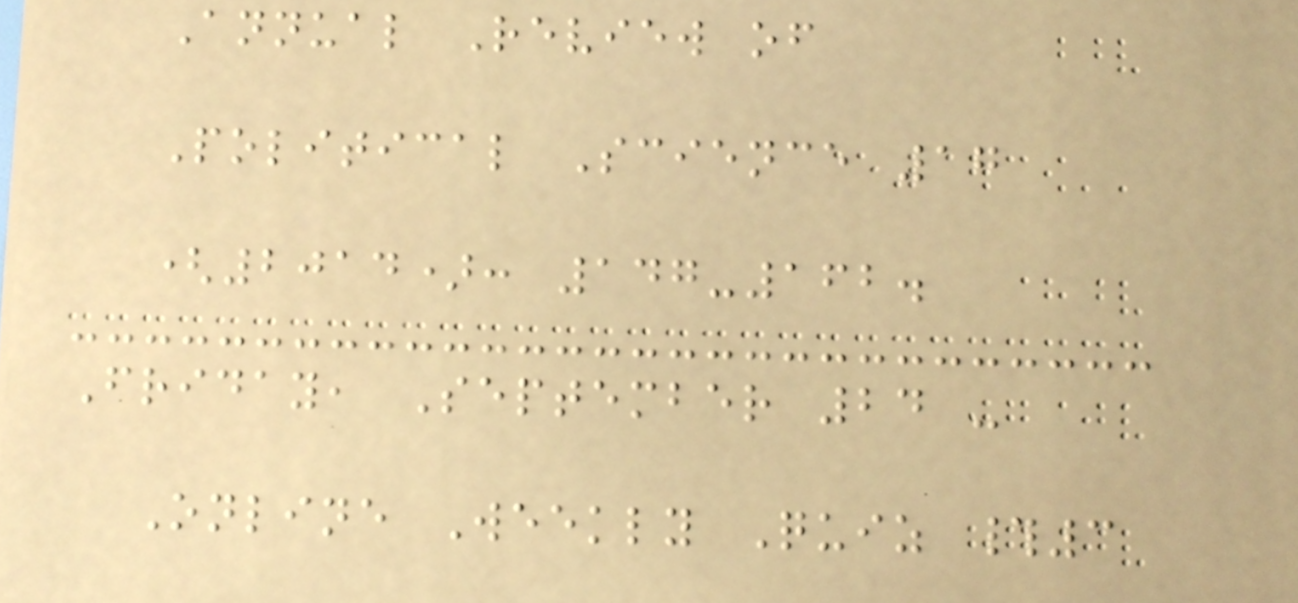Annual Review of
Political Science 17
(2014): 147-162.
Friday, September 24 -
Online Weekly Quiz #3
